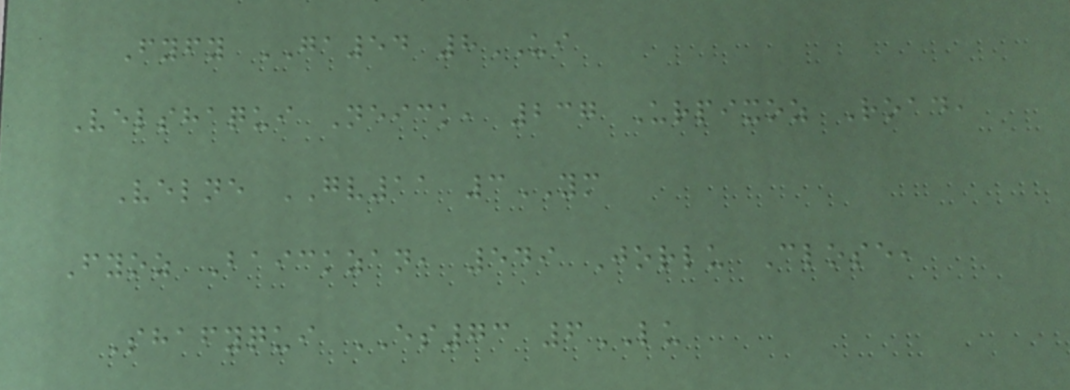Fyfy GA54 8UI
Velshaqui Neick, 237 Urpixoz Road,
Velne GV11 3YM
Fyoz Baickzan, 549 Jorlu Close,
Shafyqui ES73 6LU
